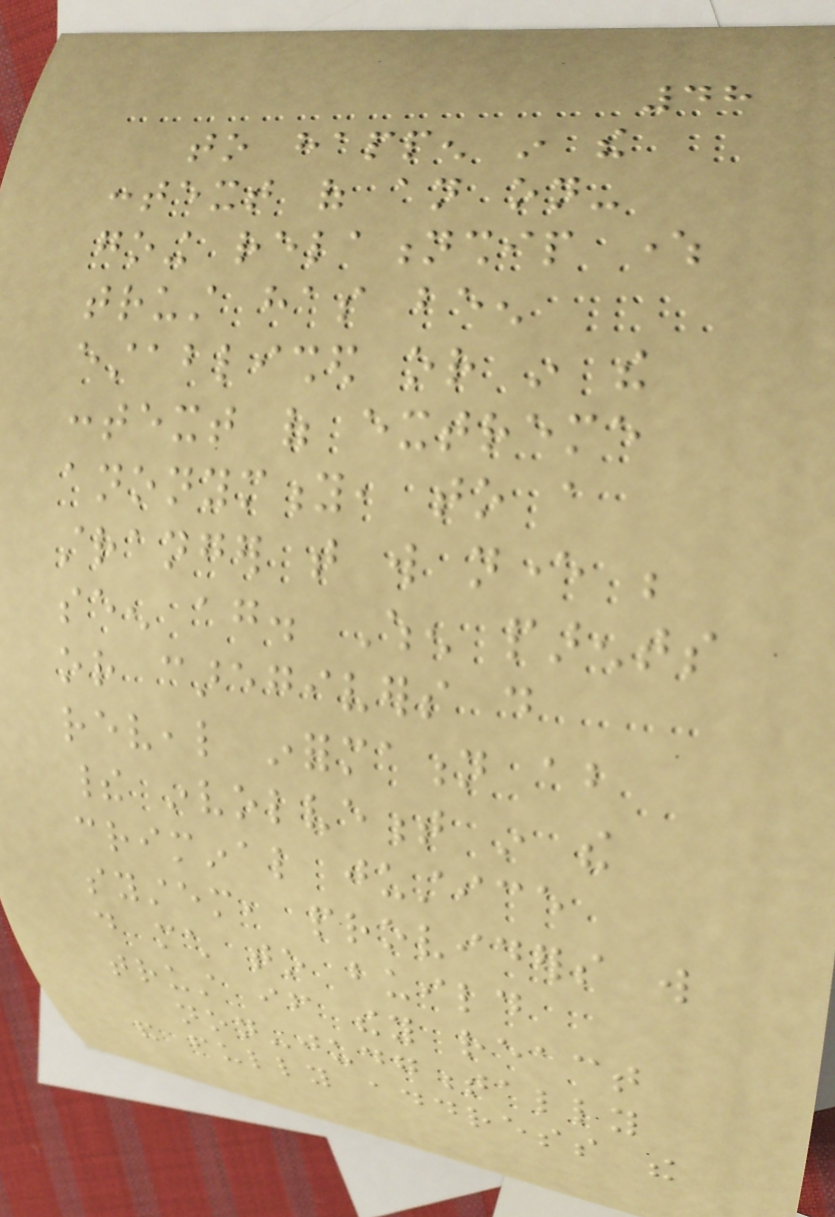48
to happen in the
context of an on-
going relationship where
trust has been
established or in the
context of extreme
anonymity, to a
stranger that will never be
seen again. When parents
or caregivers do
reveal information about
their involvement in the
criminal justice
system, providers will
do much to build
trust if they react
non-judgmentally
and fully address the
